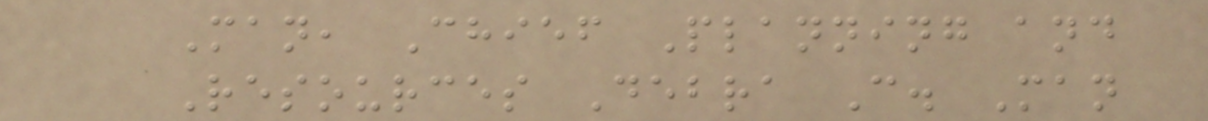Man, Chief Planning and
Resources Debra C. Man
